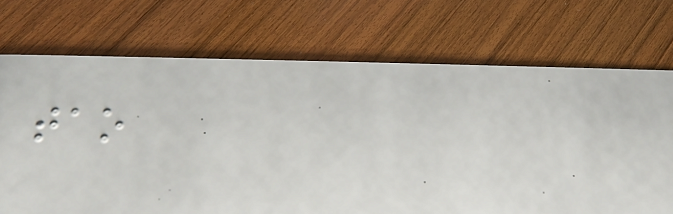tao
